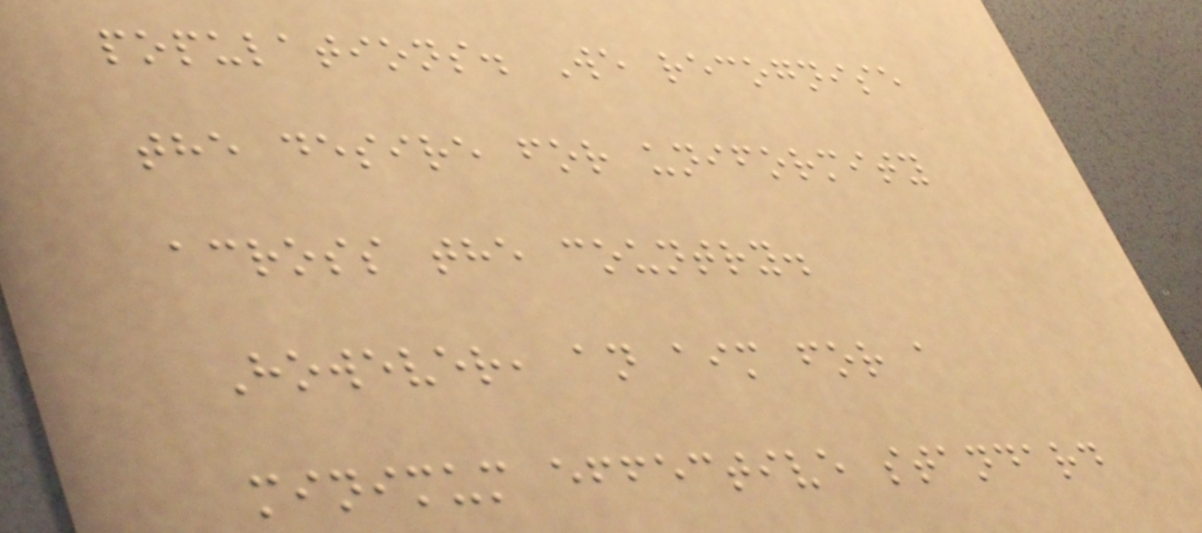populations. We recognise
the desire for uniformity
across the country.
However, an aim for a
minimum effective standard
